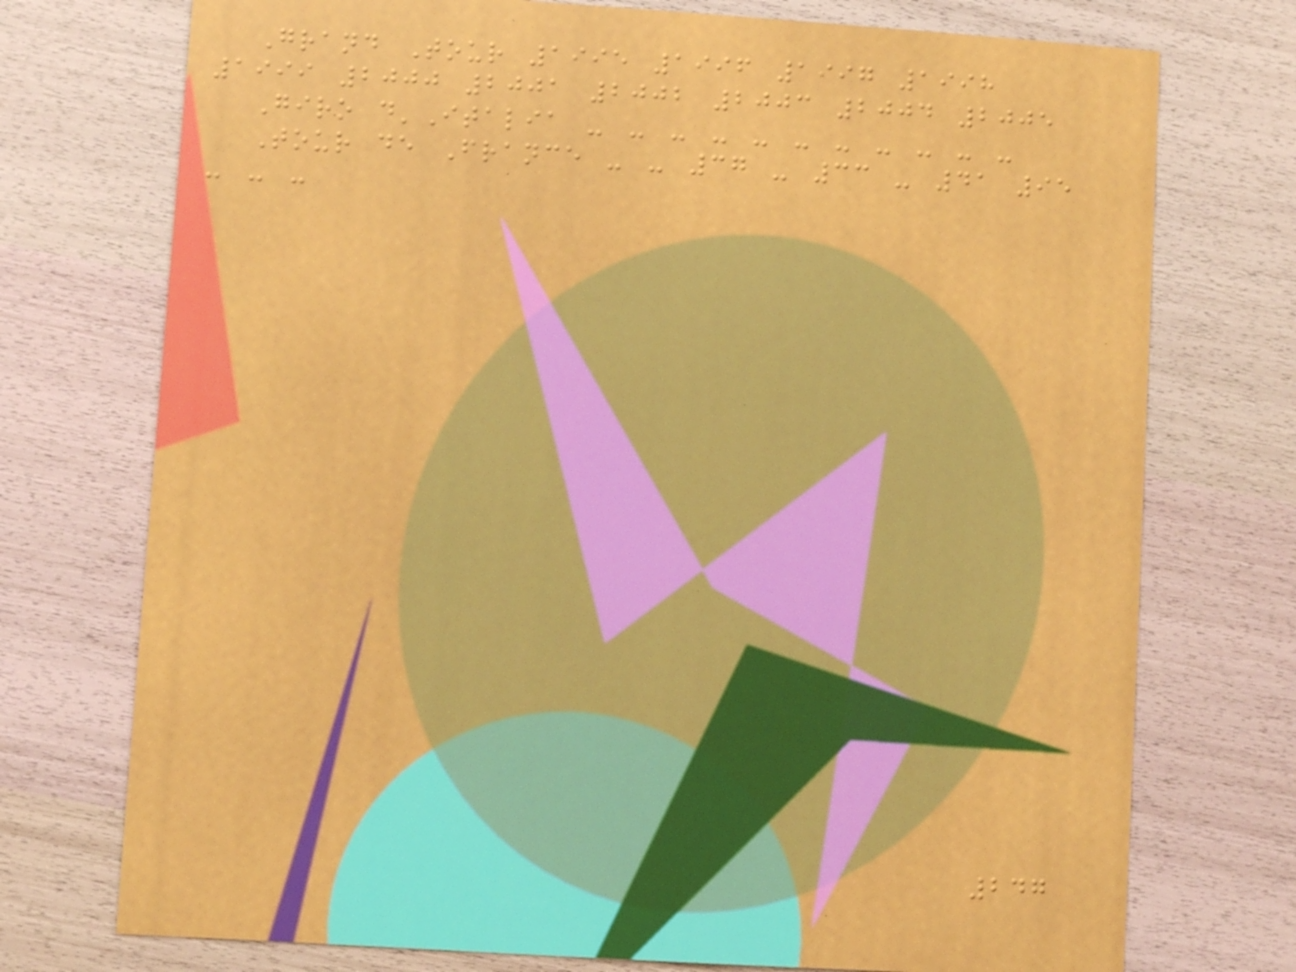Grand Tour 1995 1996 1997 1998
1999 2000 2001 2002 2003 2004 2005
Giro d'Italia - - - - - - - - - - -
Tour de France - - 37 - 33 - 41 95
- - -
247
